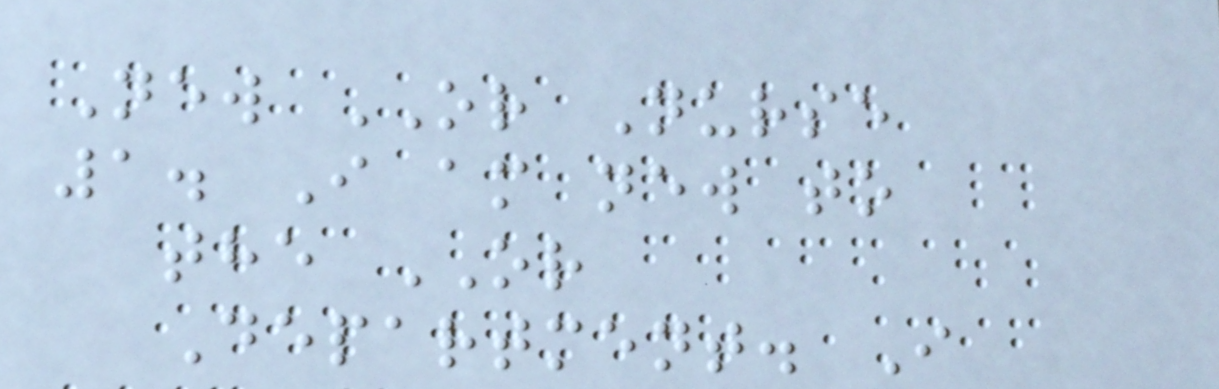New OR Nurse
1. I am new to
the OR
Department. I
